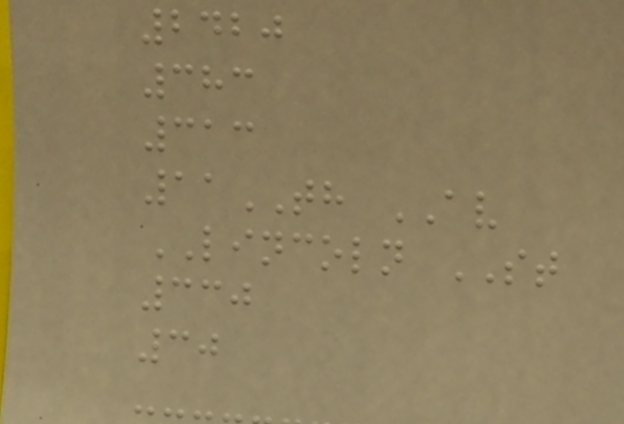2420
383
313
11TH AV
LINCOLN ST
330
30
